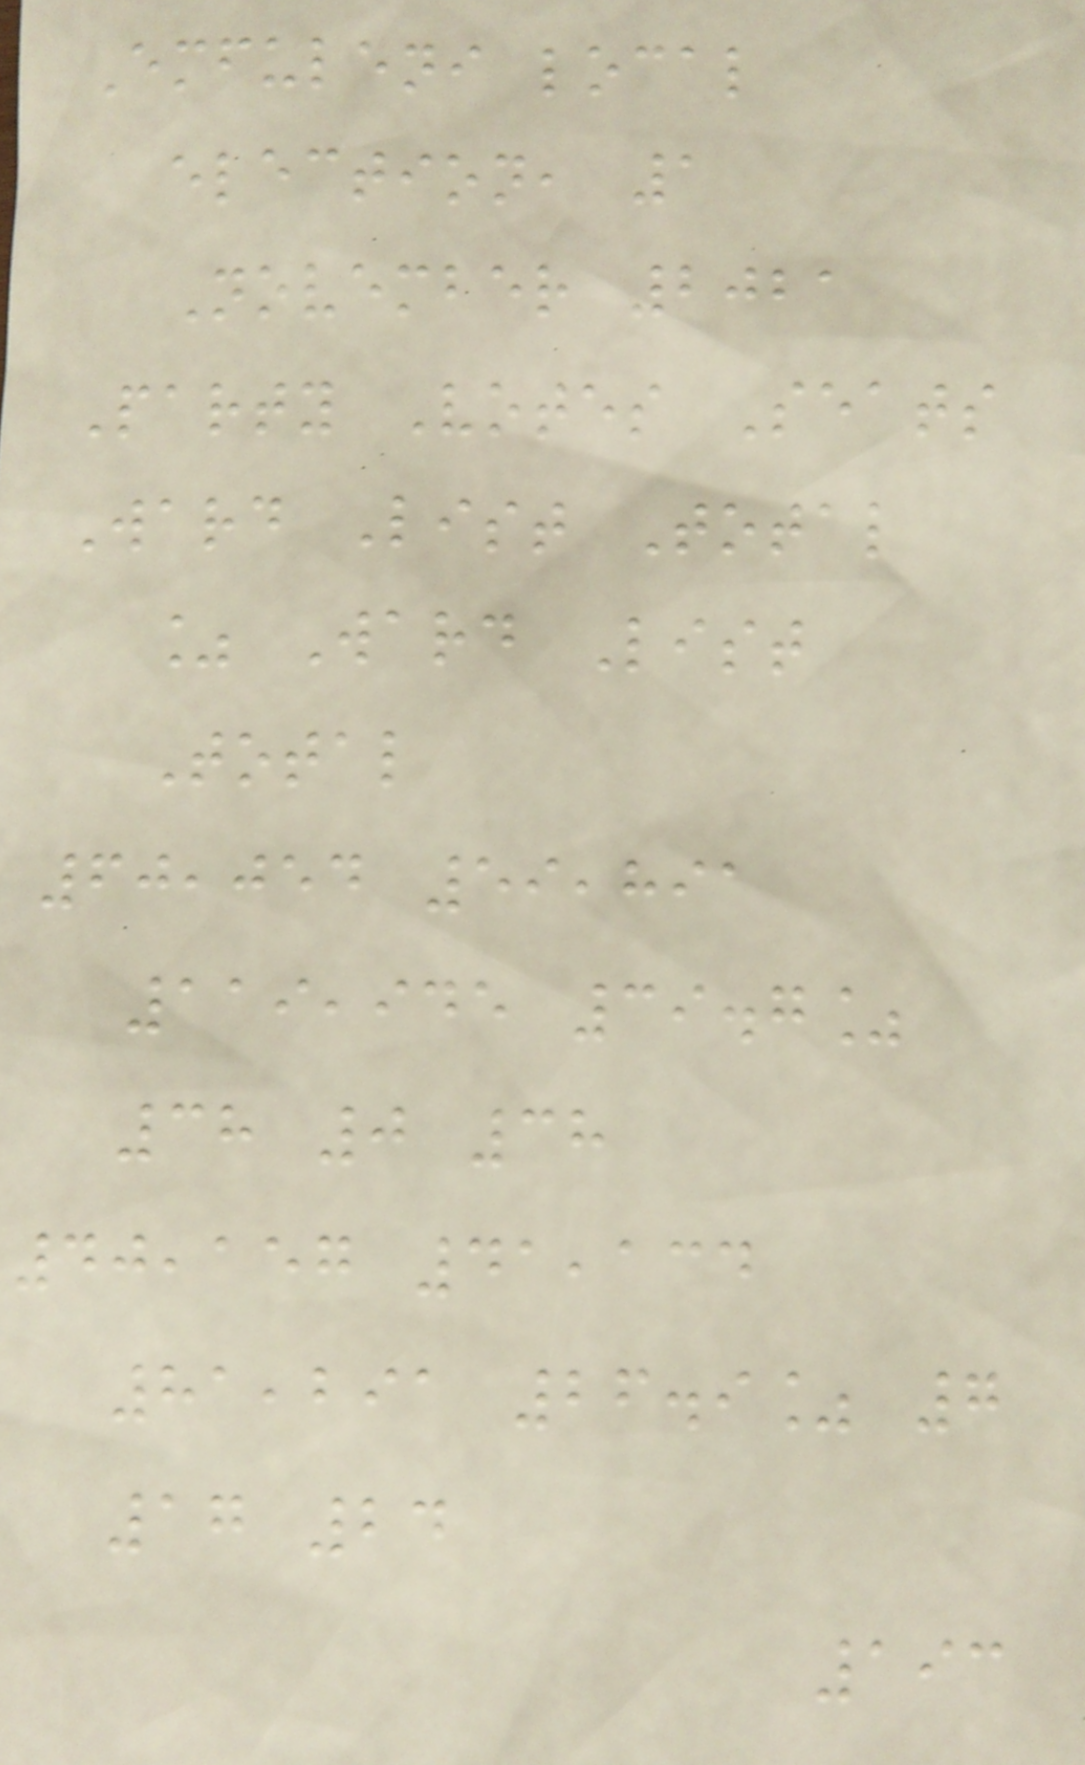Emfuleni local
election, 1
November 2021
Party Votes Seats
Ward List Total
% Ward List
Total
60,054 59,891
119,945 39.7%
38 0 38
40,157 41,134
81,291 26.9% 7
17 24
193
